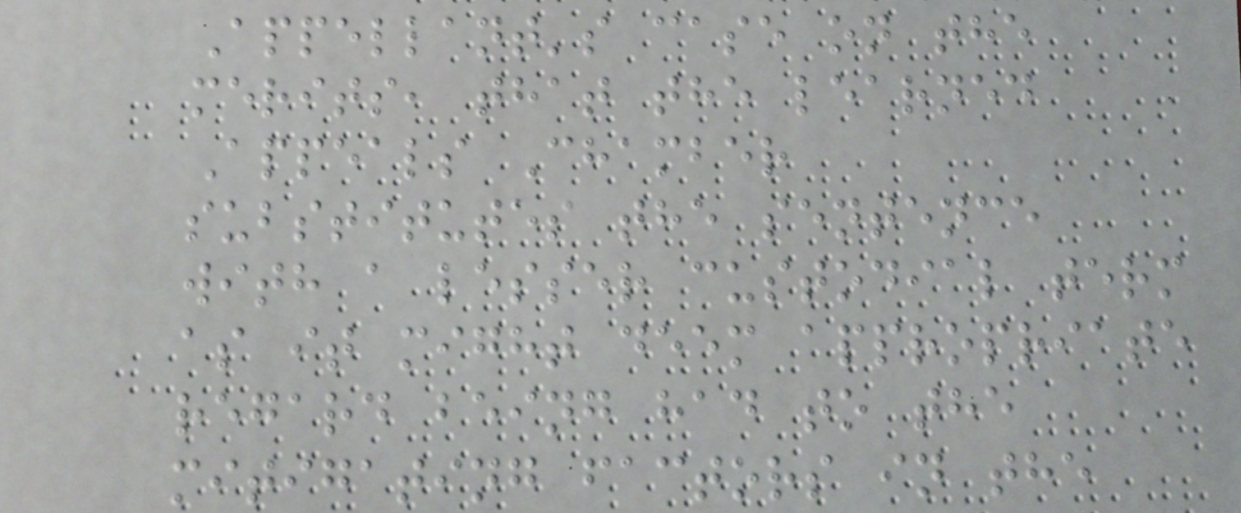Appellant's case on the
merits, that the learned
Appeals Chamber
substitutes the sentence
with a lesser custodial term
as it might deem appropriate
regard being had to the
mitigating factors in the
